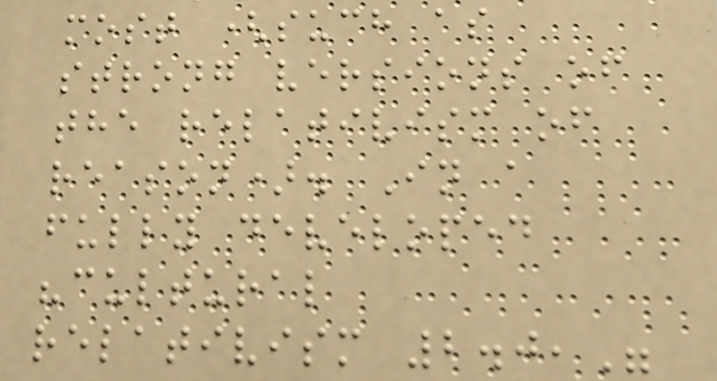most (such as
strong versions of
the relativism of
reason). In a
fully developed
"cultural
relativism 2.0,"
